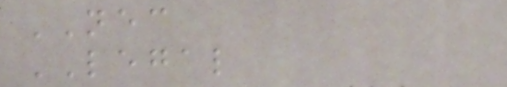NEC
LEGAL
